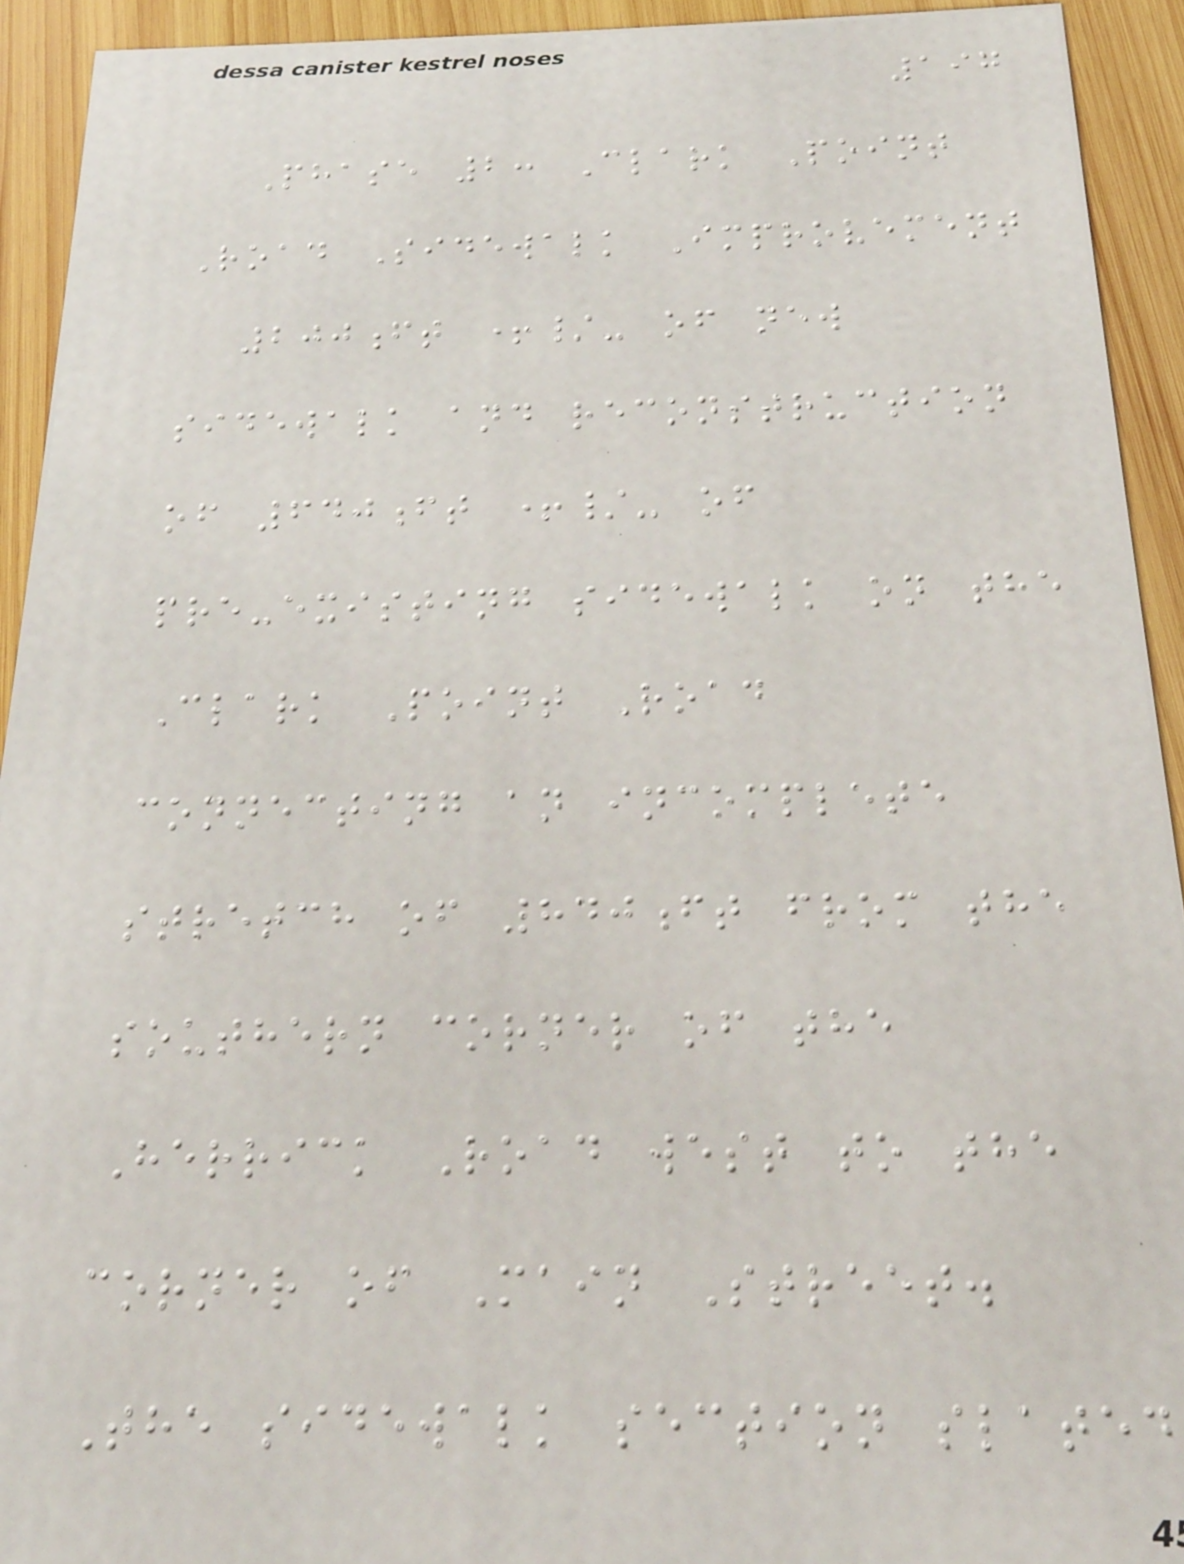197
Phase 2: Clark Point
Road Sidewalk Improvement
200ft +/- of new
sidewalk and reconstruction
of 640ft +/- of
pre-existing sidewalk on the
Clark Point Road
connecting an incomplete
stretch of 840ft from the
southern corner of the
Herrick Road west to the
corner of Main Street.
The sidewalk section slated
